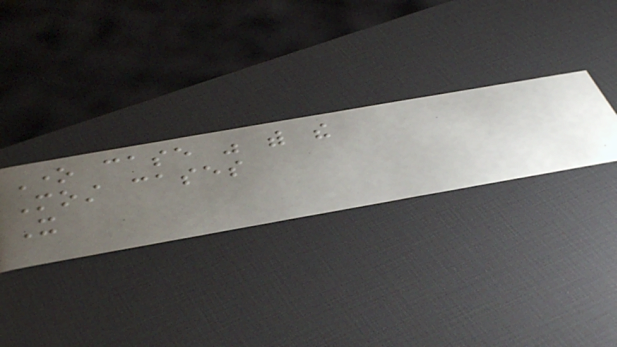One case was with the
Most cases
It
